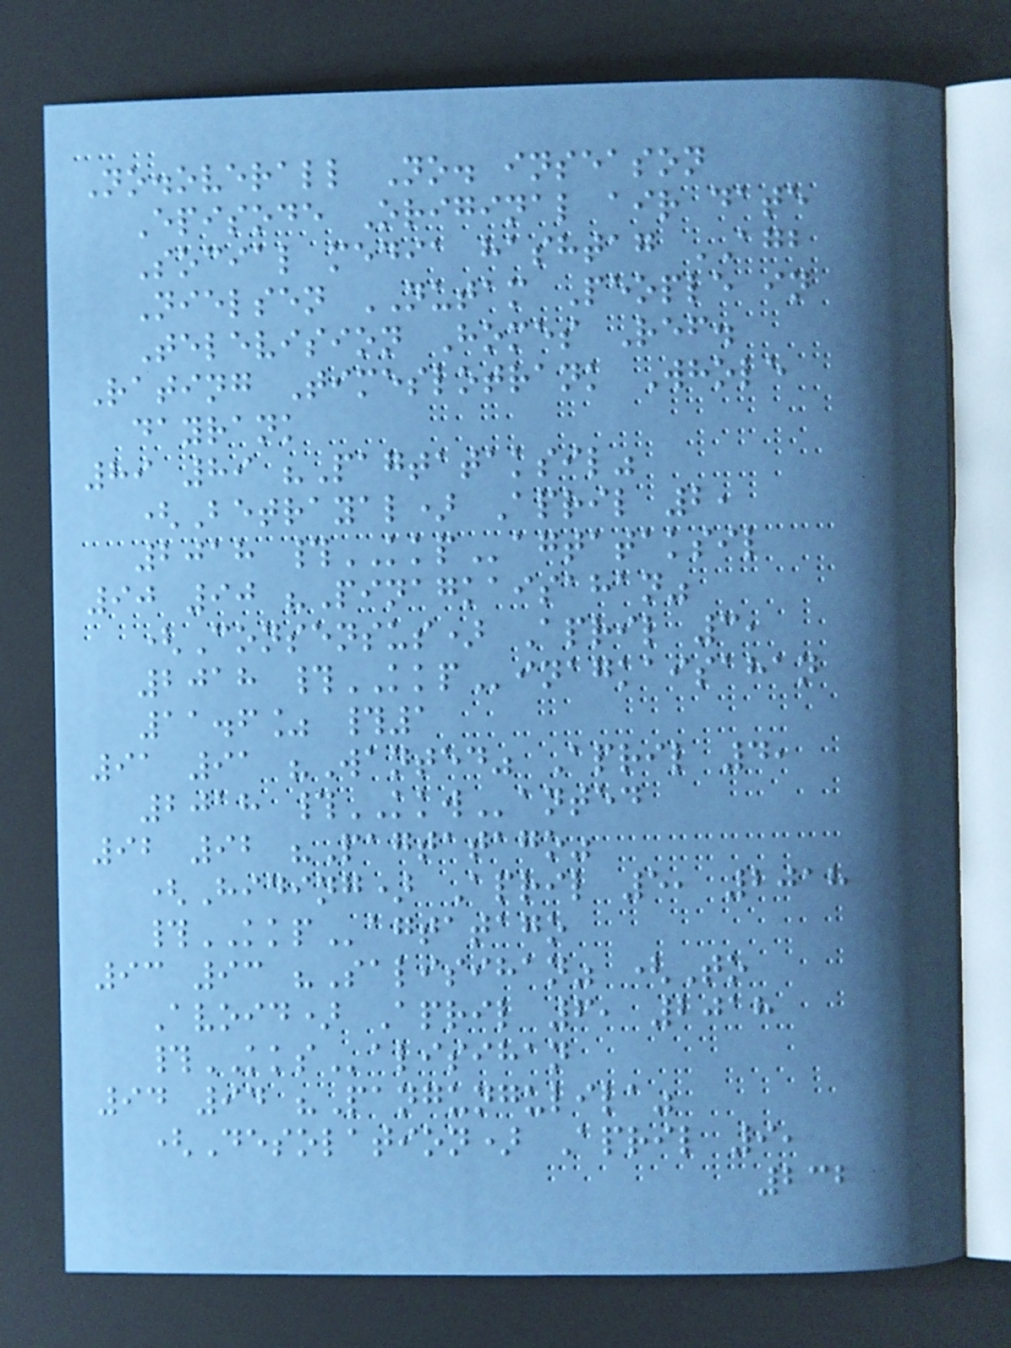No.overall No. inseason
Episode Original air date
Social media hashtag AGB
Nielsen NUTAM People in
Television Homes Ref.
Rating Timeslotrank Whole
dayrank
89 89 "Pagtataksil"
(Betrayal) April 2,
2018 #KKPagtataksil
90 90 "Pinagkaisahan"
(Consensus) April 3,
2018 #KKPinagkaisahan
11.6% #1
91 91 "Wanted" April 4,
2018 #KKWanted
92 92 "Pagtatago"
(Hiding) April 5, 2018
#KKPagtatago
93 93 "Salisihan" (To
Avoid) April 6, 2018
#KKSalisihan
94 94 "Pangungulila"
(Desolation) April 9,
232
